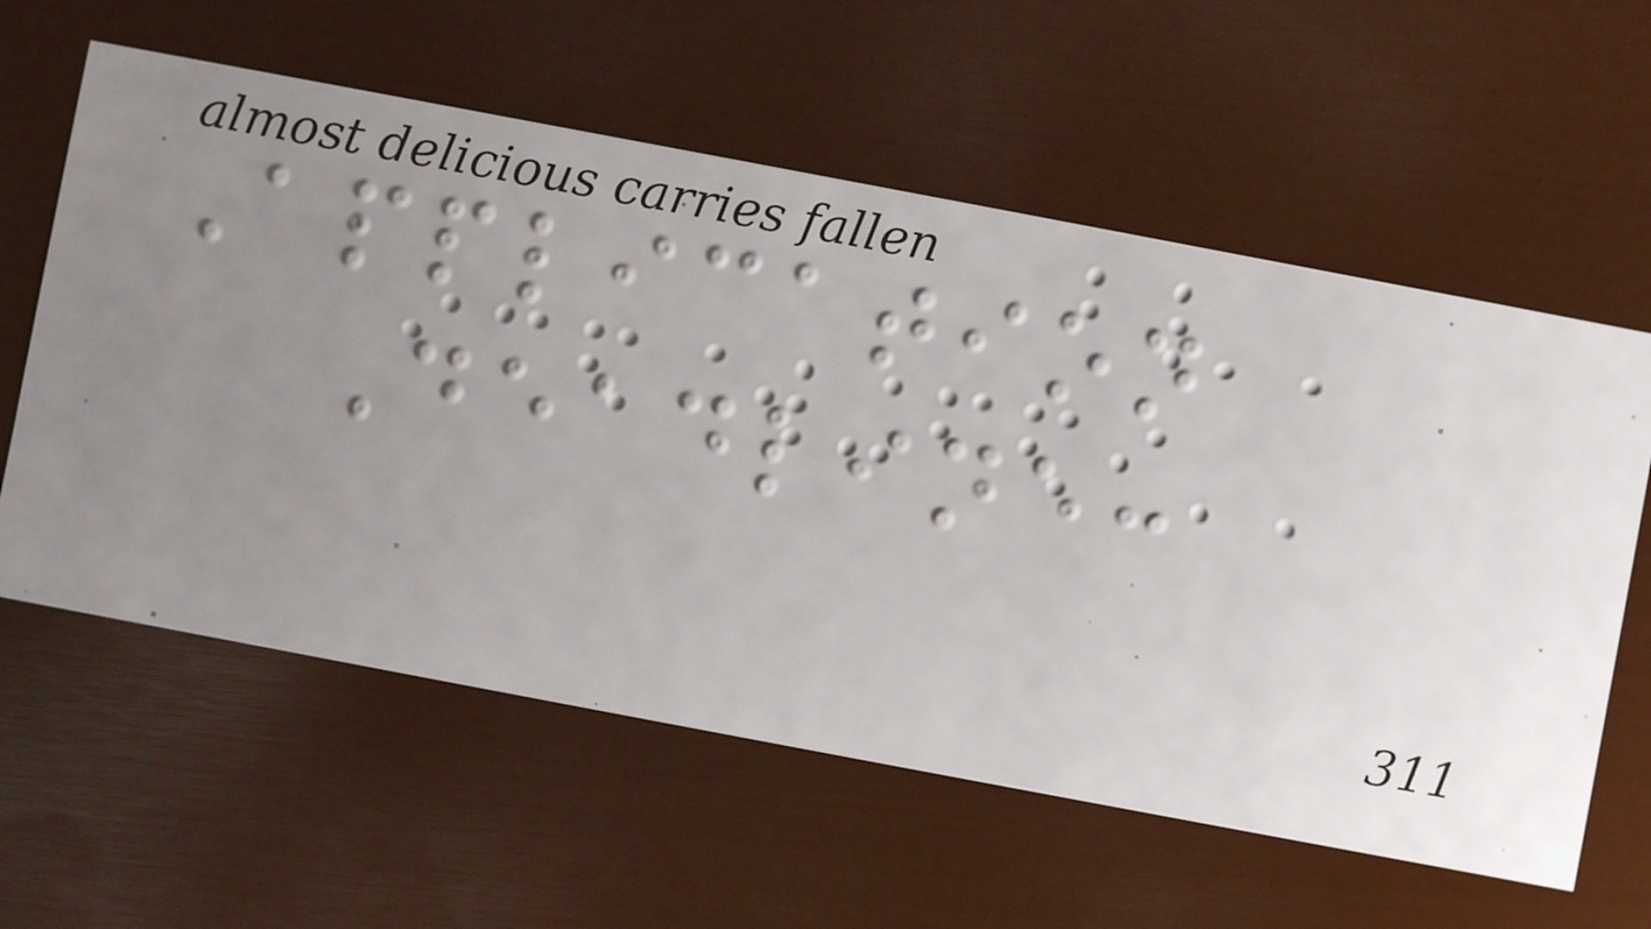Application
Deadline:
